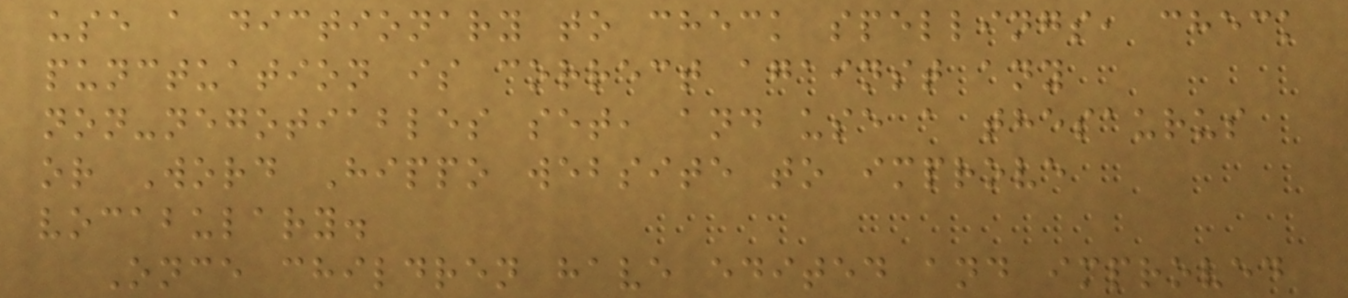use a dictionary to check spellings, check
punctuation is correct against any
non-negotiables set, and use a thesaurus
or Word Hippo website to improve
vocabulary.
Once children have edited and improved
